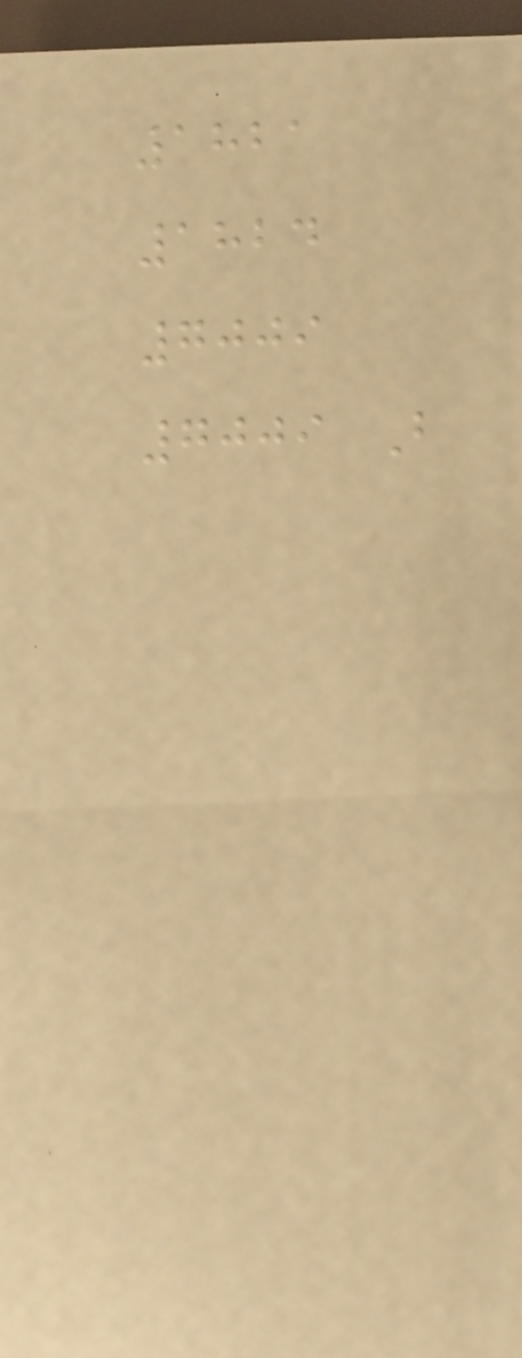1821
1824
7009
7009 B
